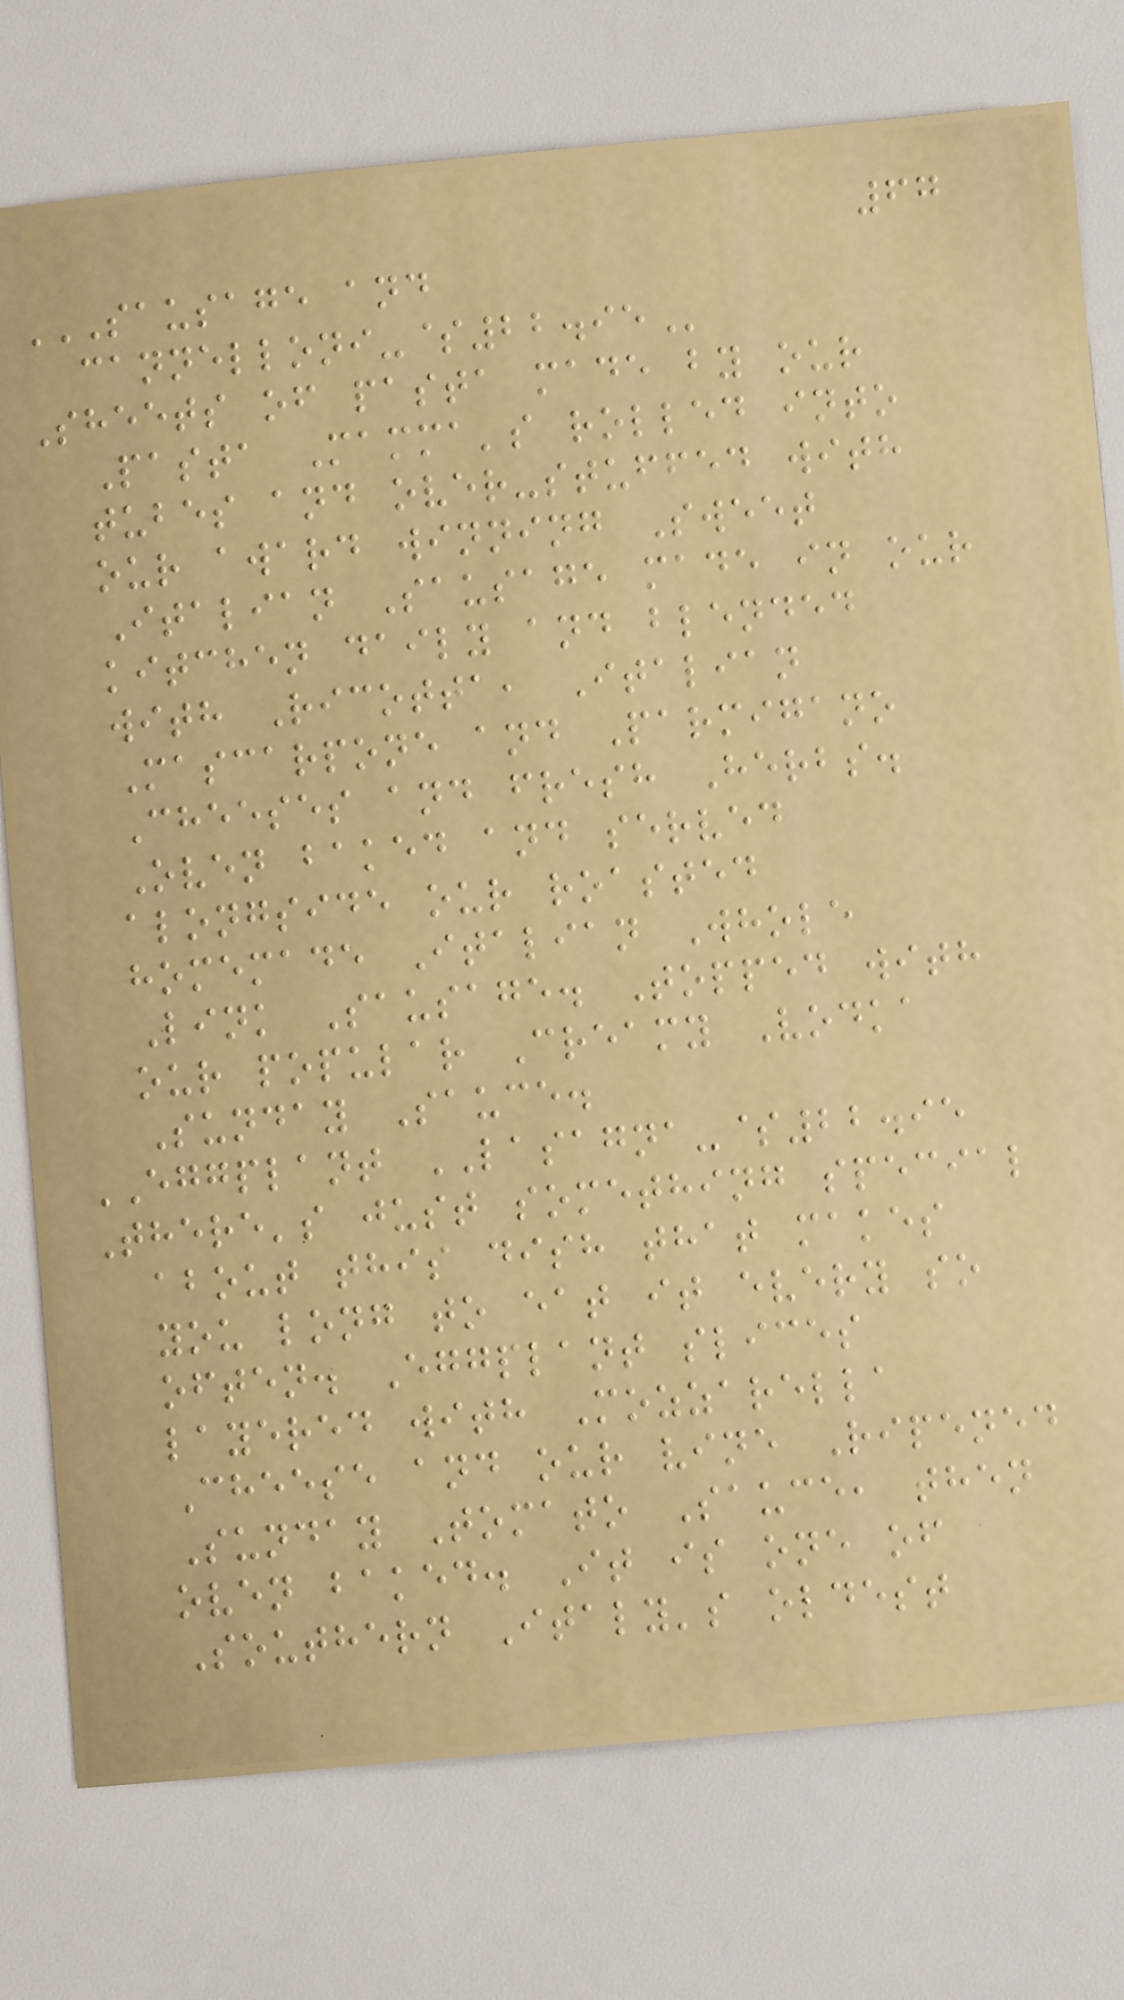67
SAUSAGE AND
CANNELLONI-$22.95
Sheets of pasta made by our
Pasta Mamma's rolled into
tubes and over-stuffed with
our award winning Sweet
Italian Sausage made in our
kitchen daily and blended
with Ricotta, Italian
Mascarpone and Parmigano
Cheeses and fresh Herbs.
Oven baked and served
alongside our roasted
homemade Italian Whole
Link Sausage. Topped with
our popular Creamy Vodka
Sunday Sauce.
EGGPLANT LASAGNA-$22.95
There's just something special
about this dish that makes
you long to eat it every so
often. Eggplant slices
layered with Mozzarella
Cheese and our vine Ripened
Sunday Tomato Sauce, then
oven baked. It is one of
Southern Italy's oldest
